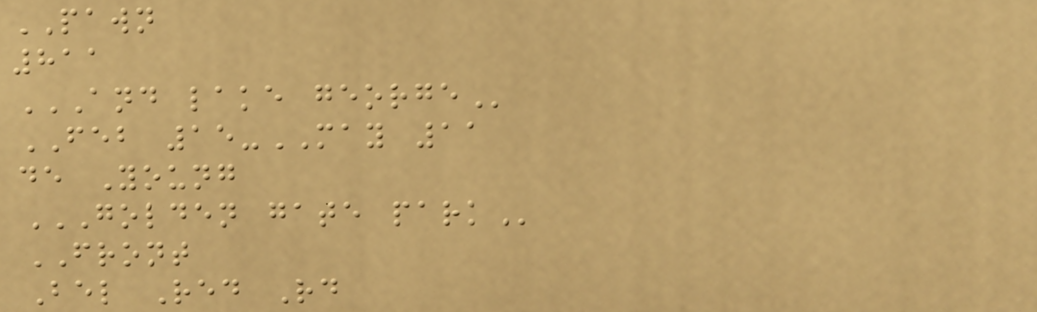PAWN
811
AND LAKE GEORGE
FEB 15-MAY 11
de Young
GOLDEN GATE PARK
FRONT
Bel Red Rd
